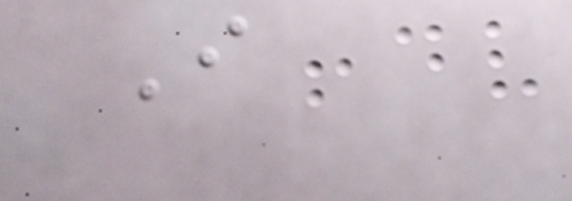I
